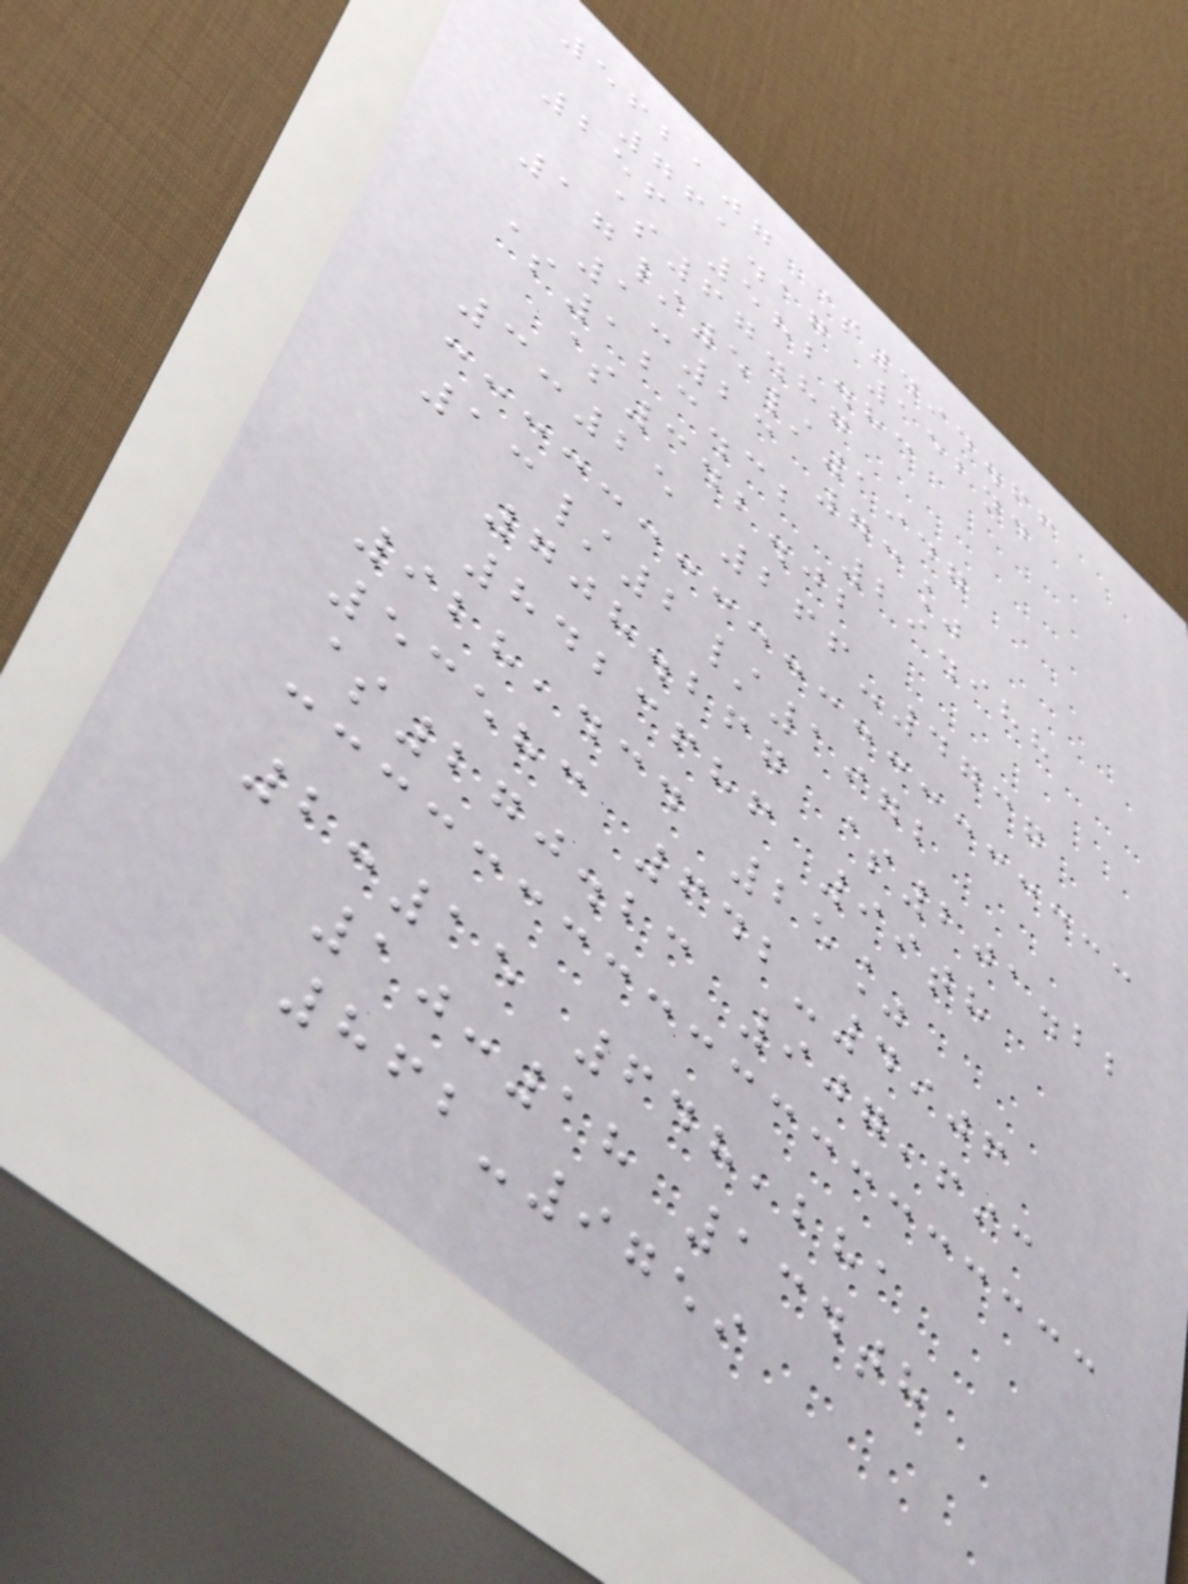562107 $494.66
761.17 152nd
256 582.83
$67.87
17/5/1947
1:23 73%
$123.32 29.988
$342.02
3:25 266-4737
13/2/1972
708.267 $201.22
8423686 99th
928,434 25%
53583 642-4906
$270.23 907,693
2:15 648,281
10:18 134th
862-9759
